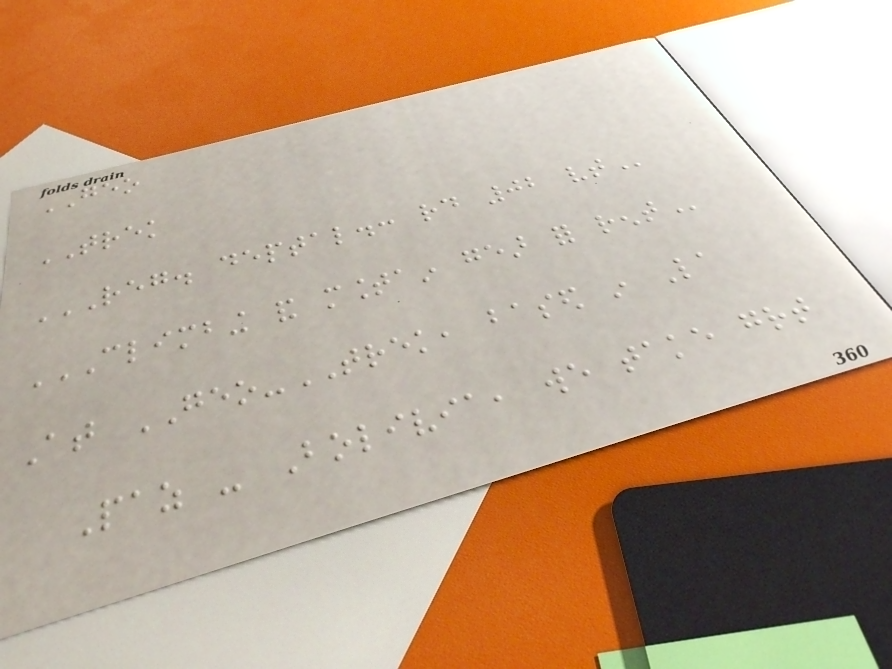GEO
TREK
REG. DEPTAL.: RD 02 VT
CLIMBING AND MOUNTAIN GEAR FOR RENT
At GEO-TREK, based in La
Paz - Bolivia, we take great
